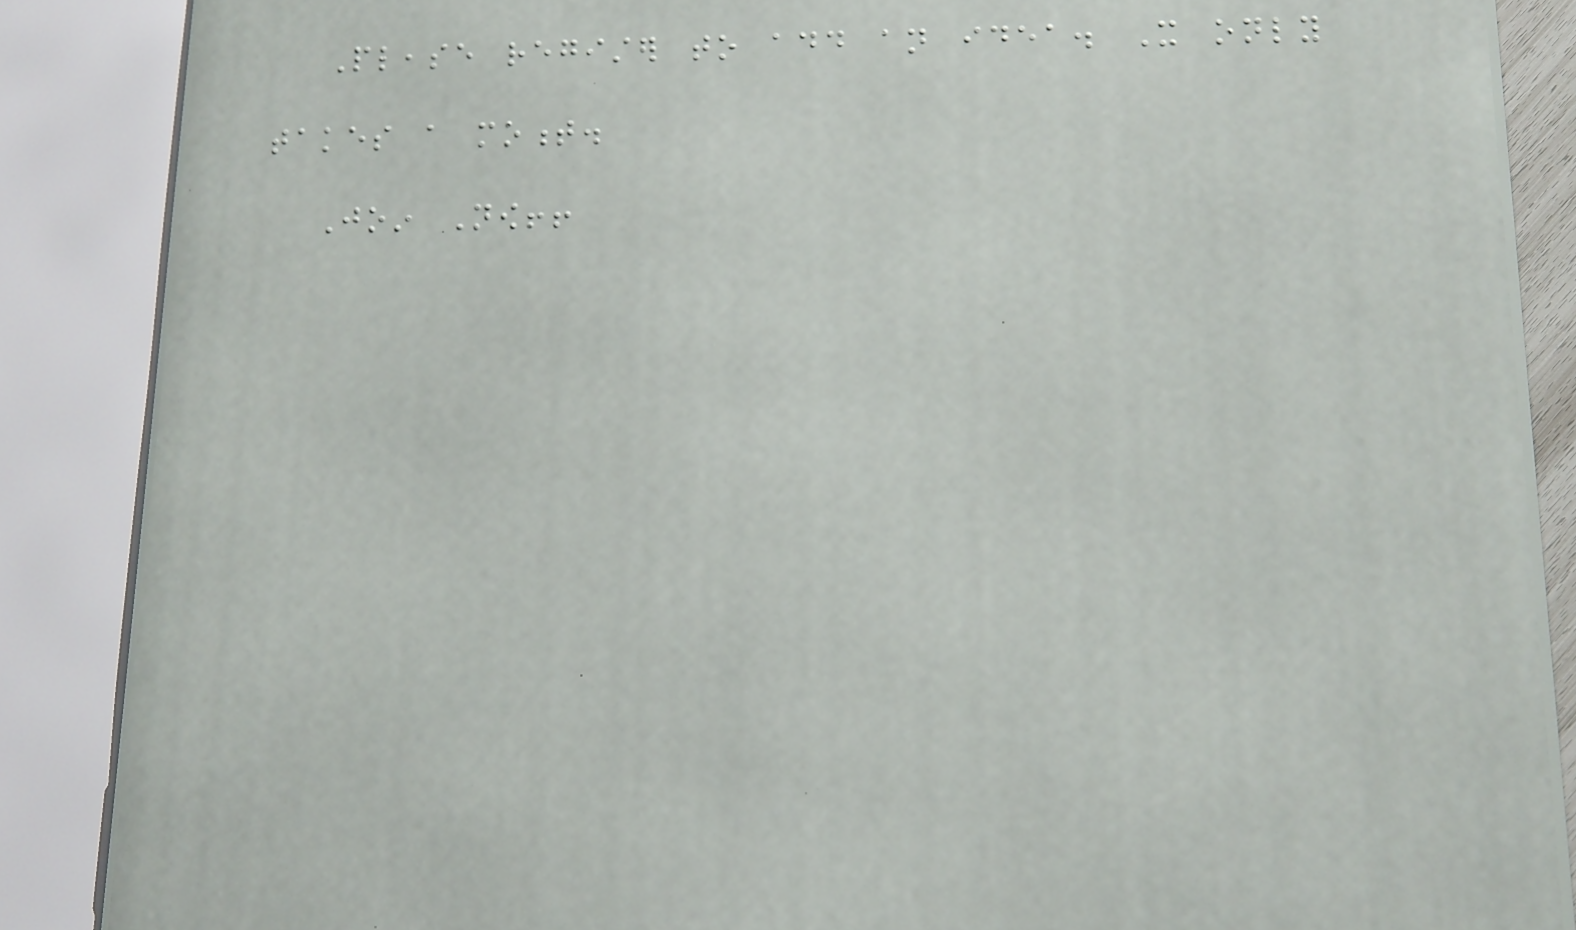Please register to add an idea. It only
takes a moment.
Join Now!!
